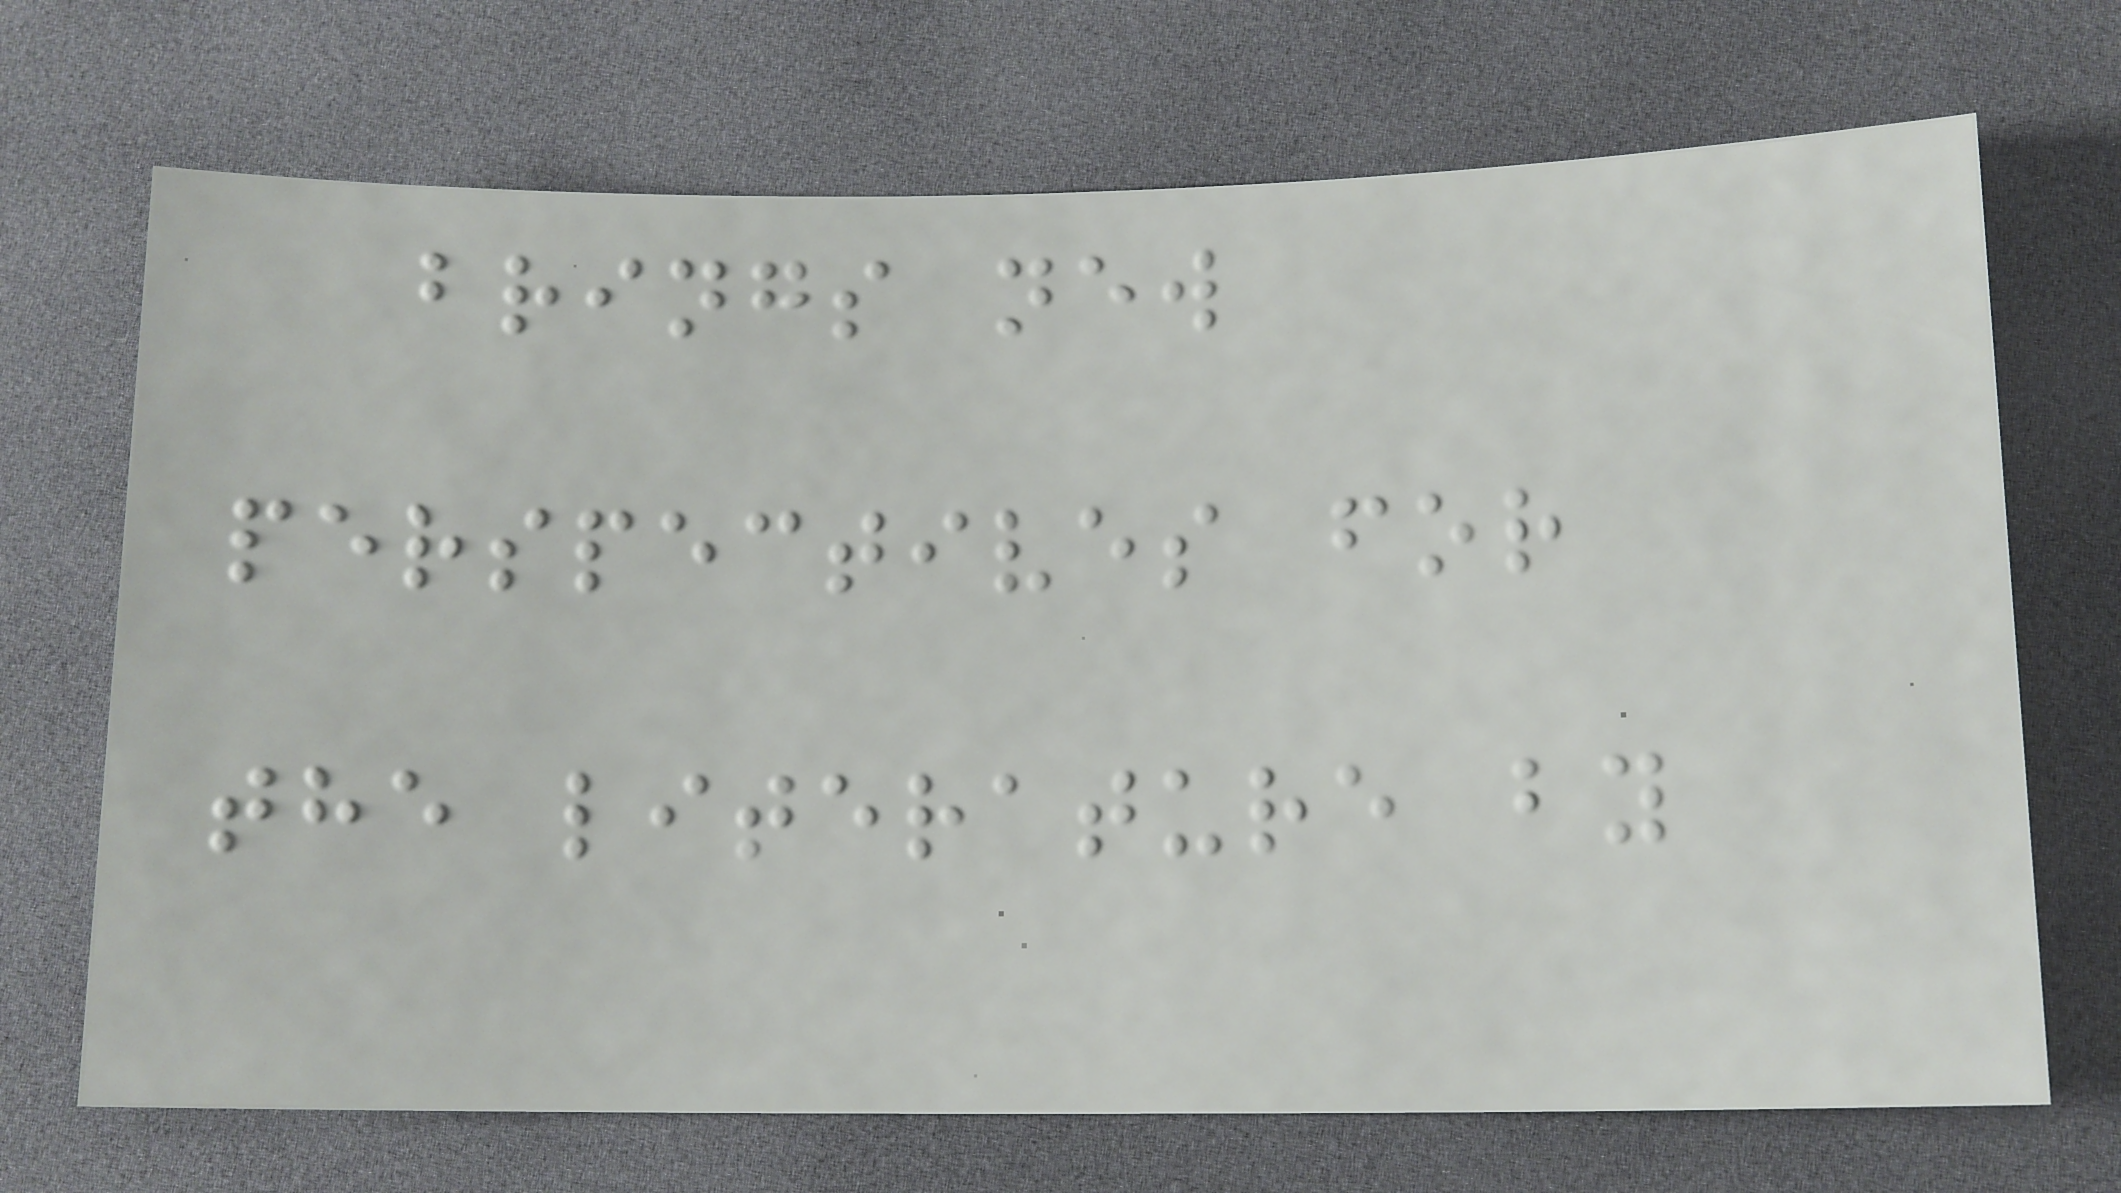brings new
perspectives for
the literature by
